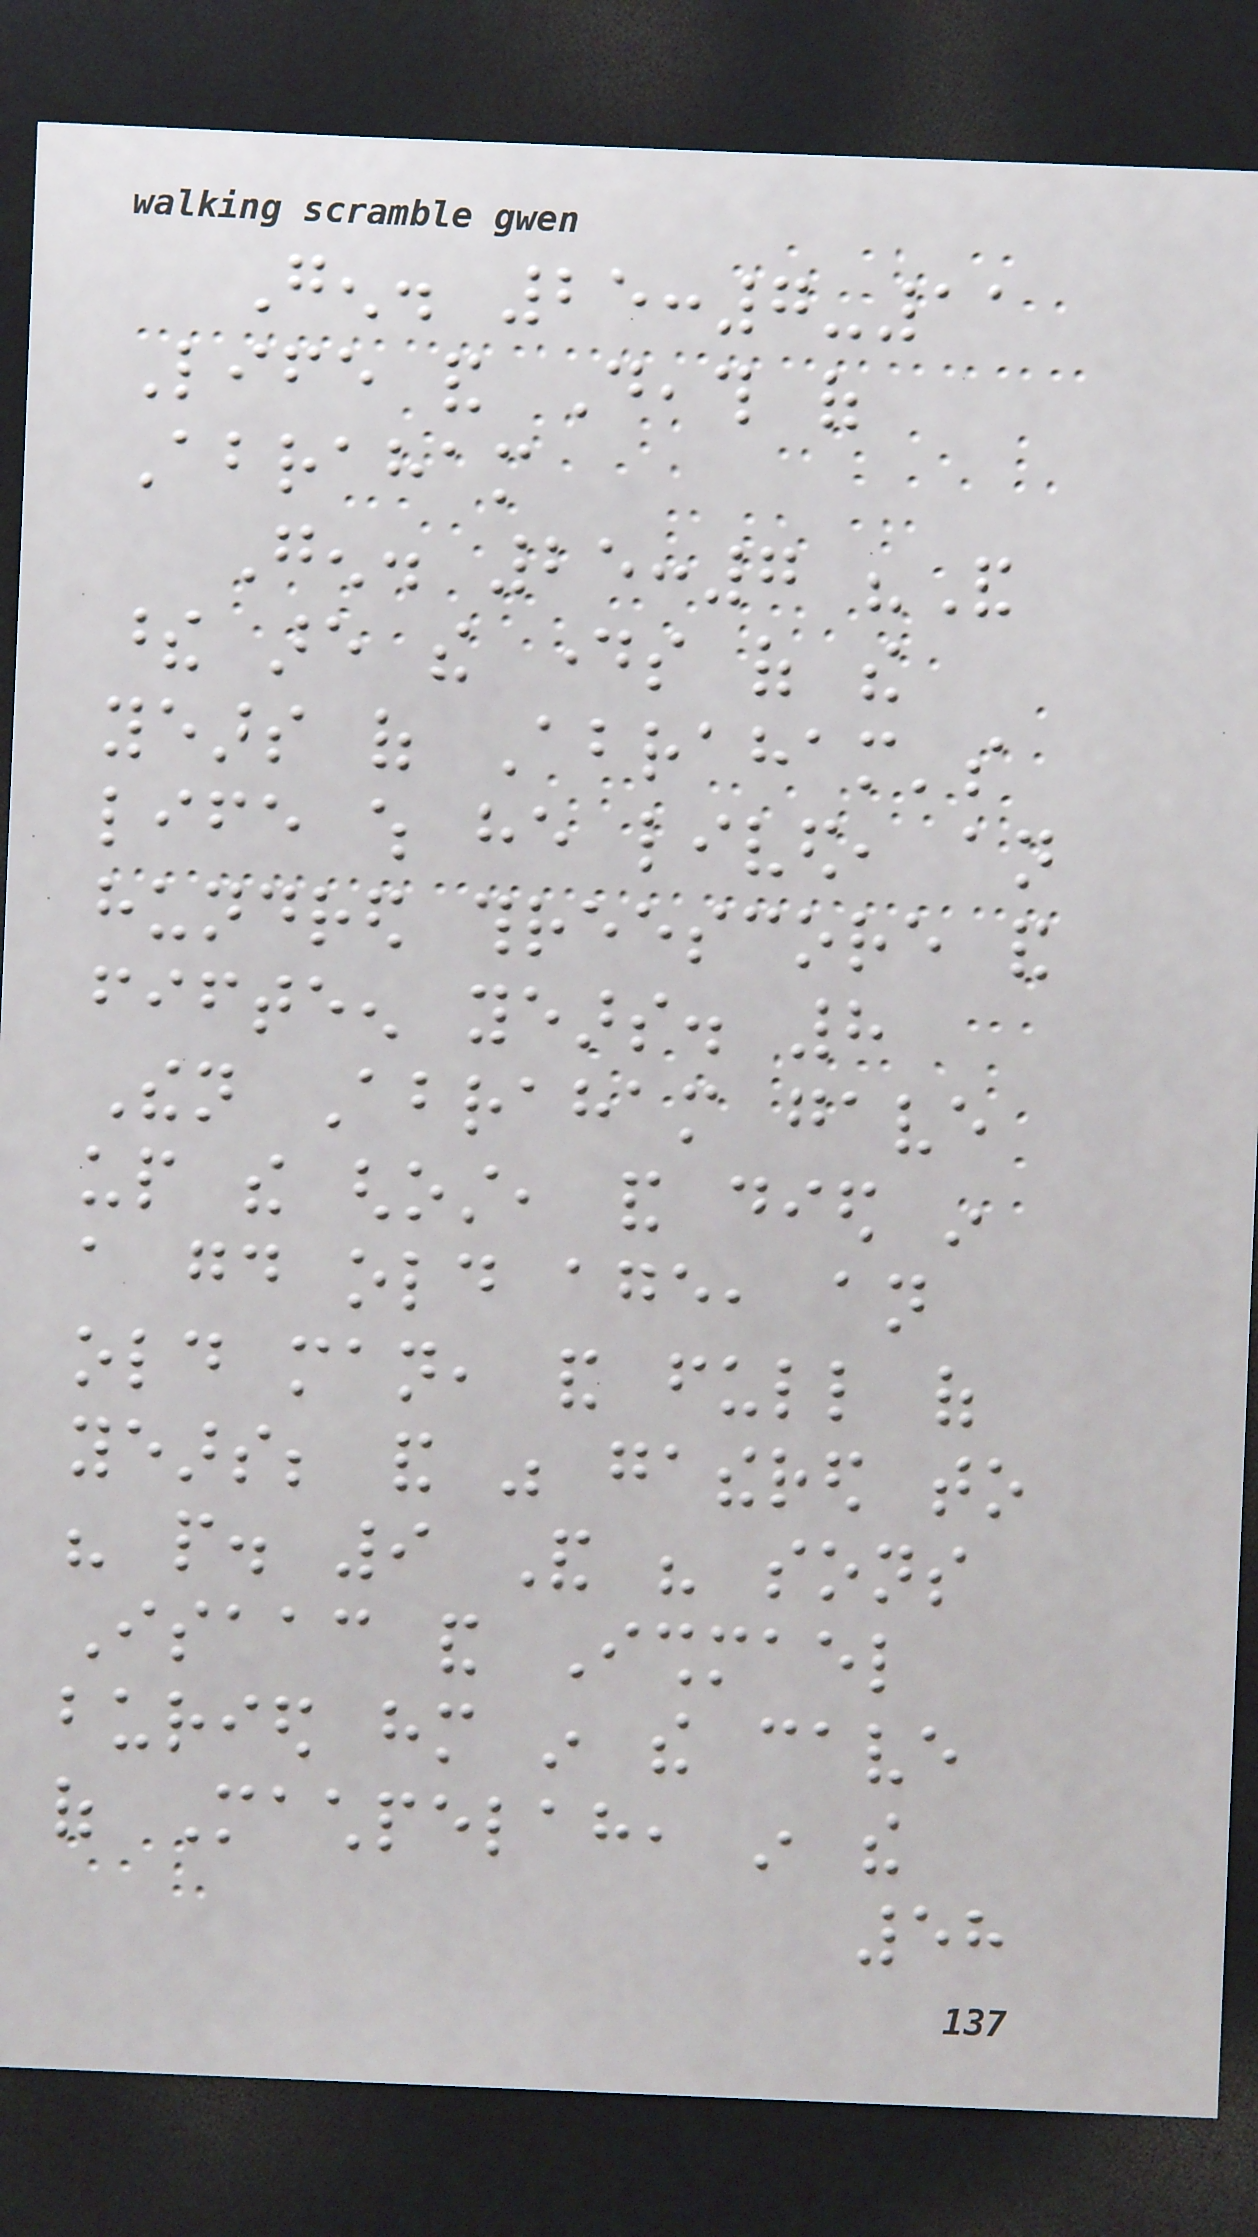Gen. 25:7-11
Life and Death of
Abraham
Gen. 25:7 "And
these are the days of the
years of Abraham's
life which he lived, an
hundred threescore and
fifteen years. 8
Then Abraham gave
up the ghost, and died in
a good old age, an
old man, and full of
years; and was gathered to
his people. 9 And his sons
Isaac and Ishmael
buried him in the cave
of Machpelah, in the
58
